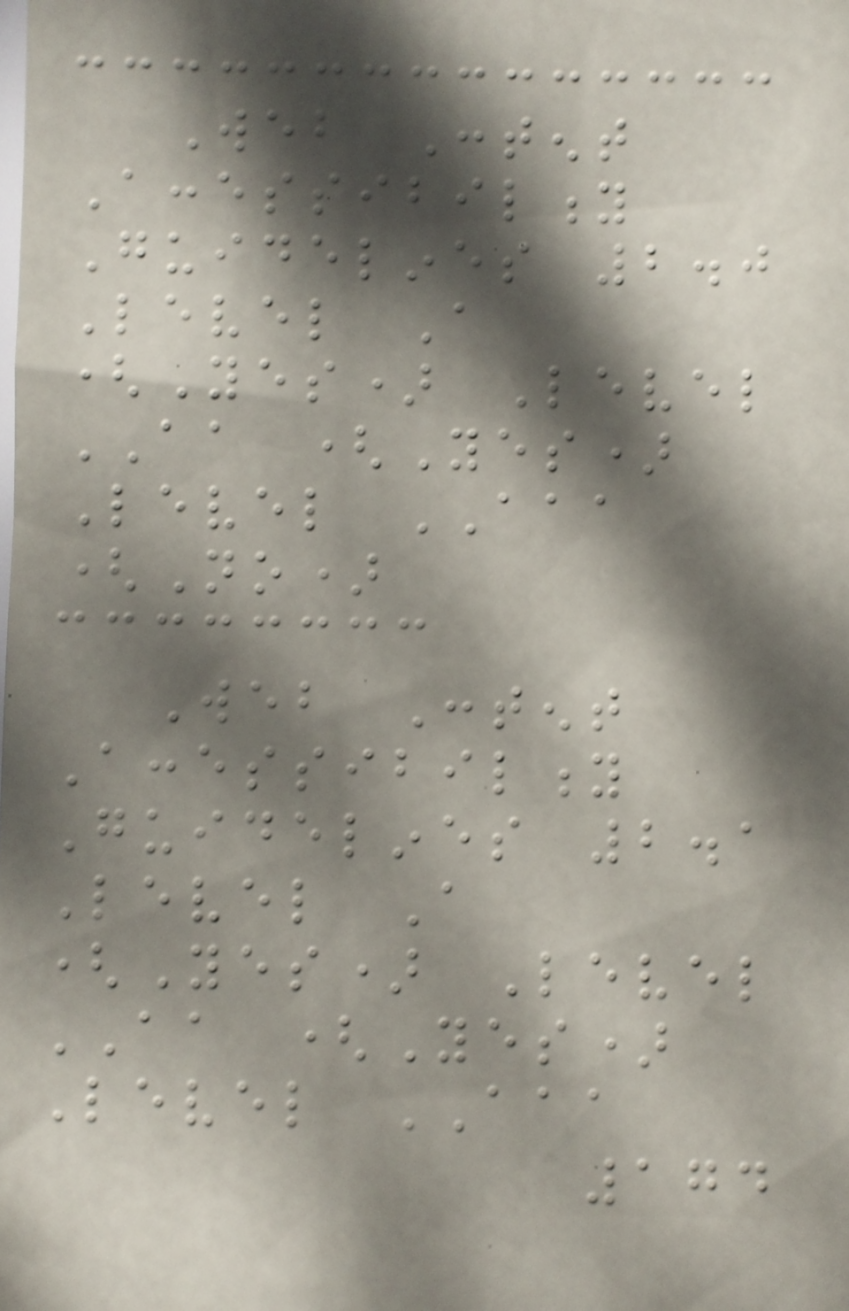Web Content
Accessibility
Guidelines 2.0
Level A
(Yes) Level
AA (Yes)
Level AAA
(No)
Web Content
Accessibility
Guidelines 2.1
Level A
(Yes) Level
AA (Yes)
Level AAA
174
